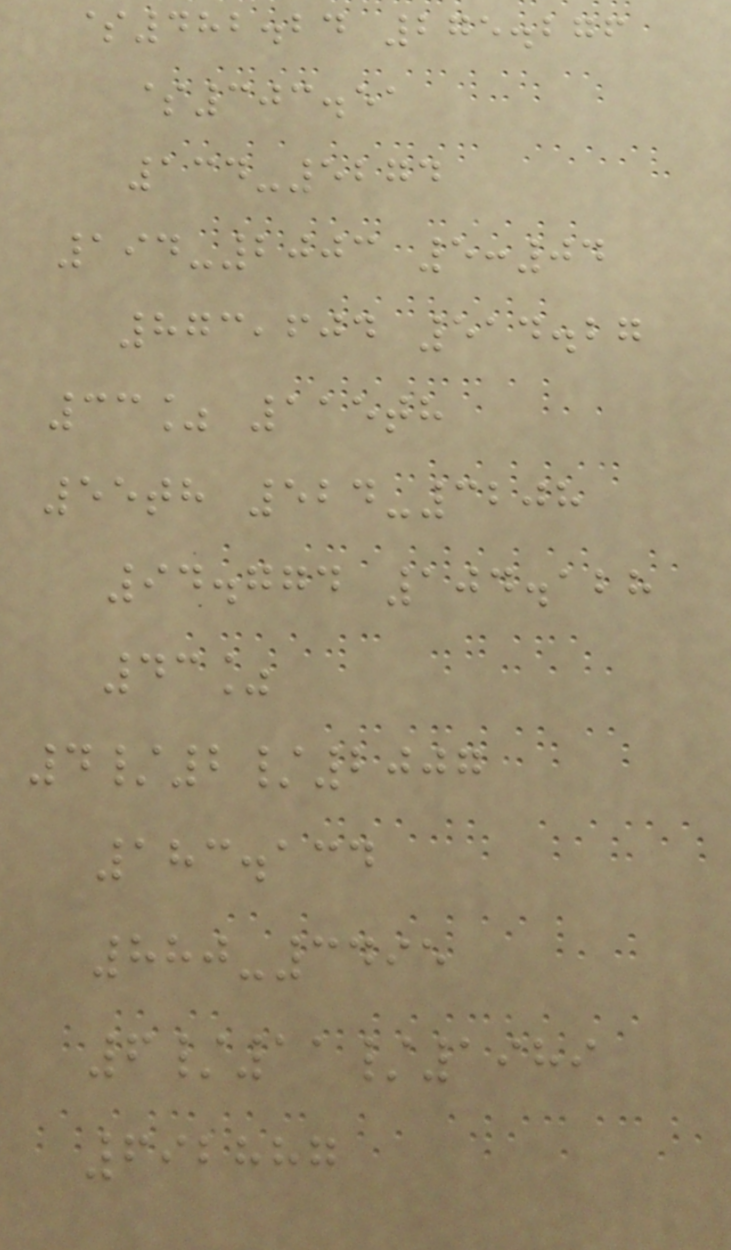$482.24 275.276
$303.51
134-5274
194-2003 5:04
873,604 514.27
33% 115th
55th 524-3208
94.774 104.128
43%
4/2/2007
183.134
880-3495
6/11/1989
692887
